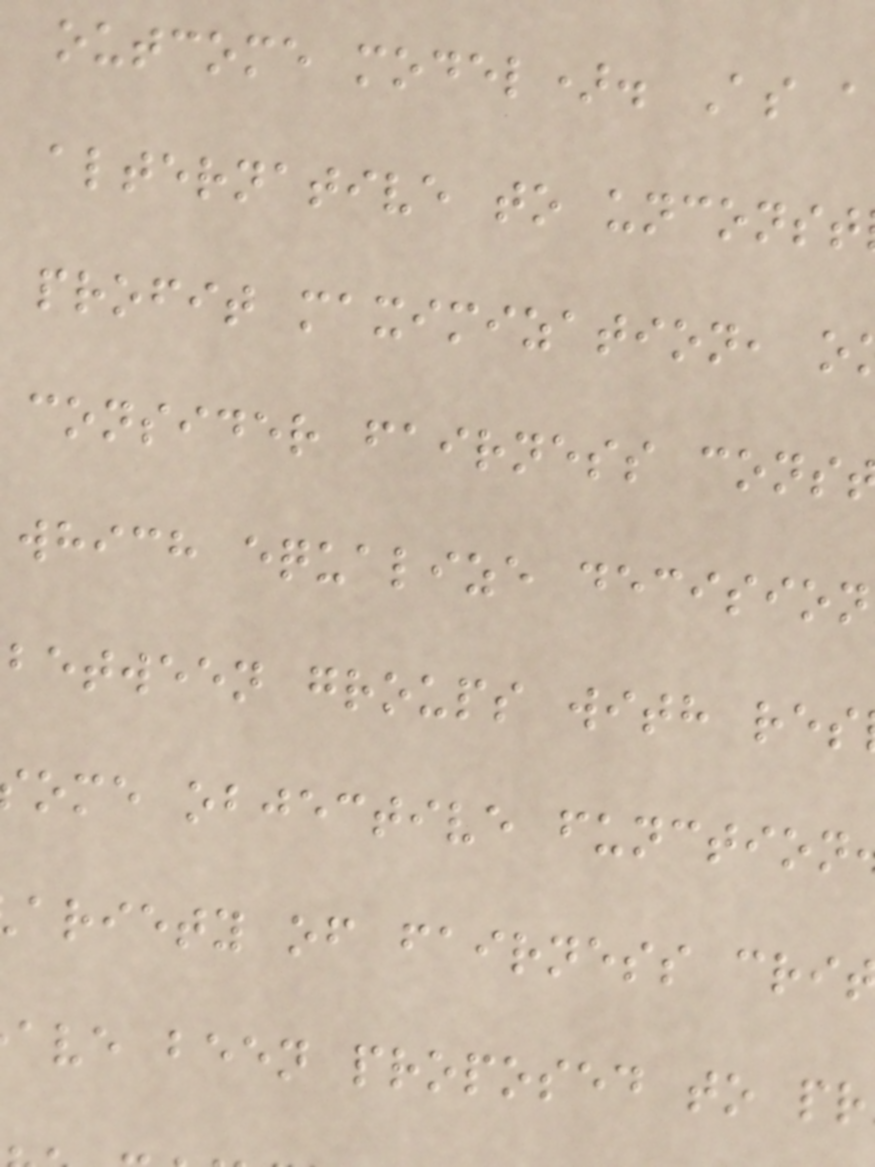outcome model). As a
alternative to unconst
profit maximization, o
consider fairness cons
which equalize decision
between groups with res
ome objective function
ariety of fairness cri
ave been proposed to pr
